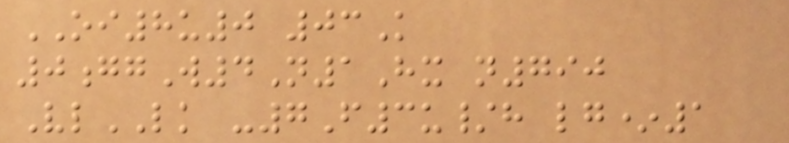OI8u0 03K
0ggW4N1Hx n790
VlLK -7F3u/h lg*1
